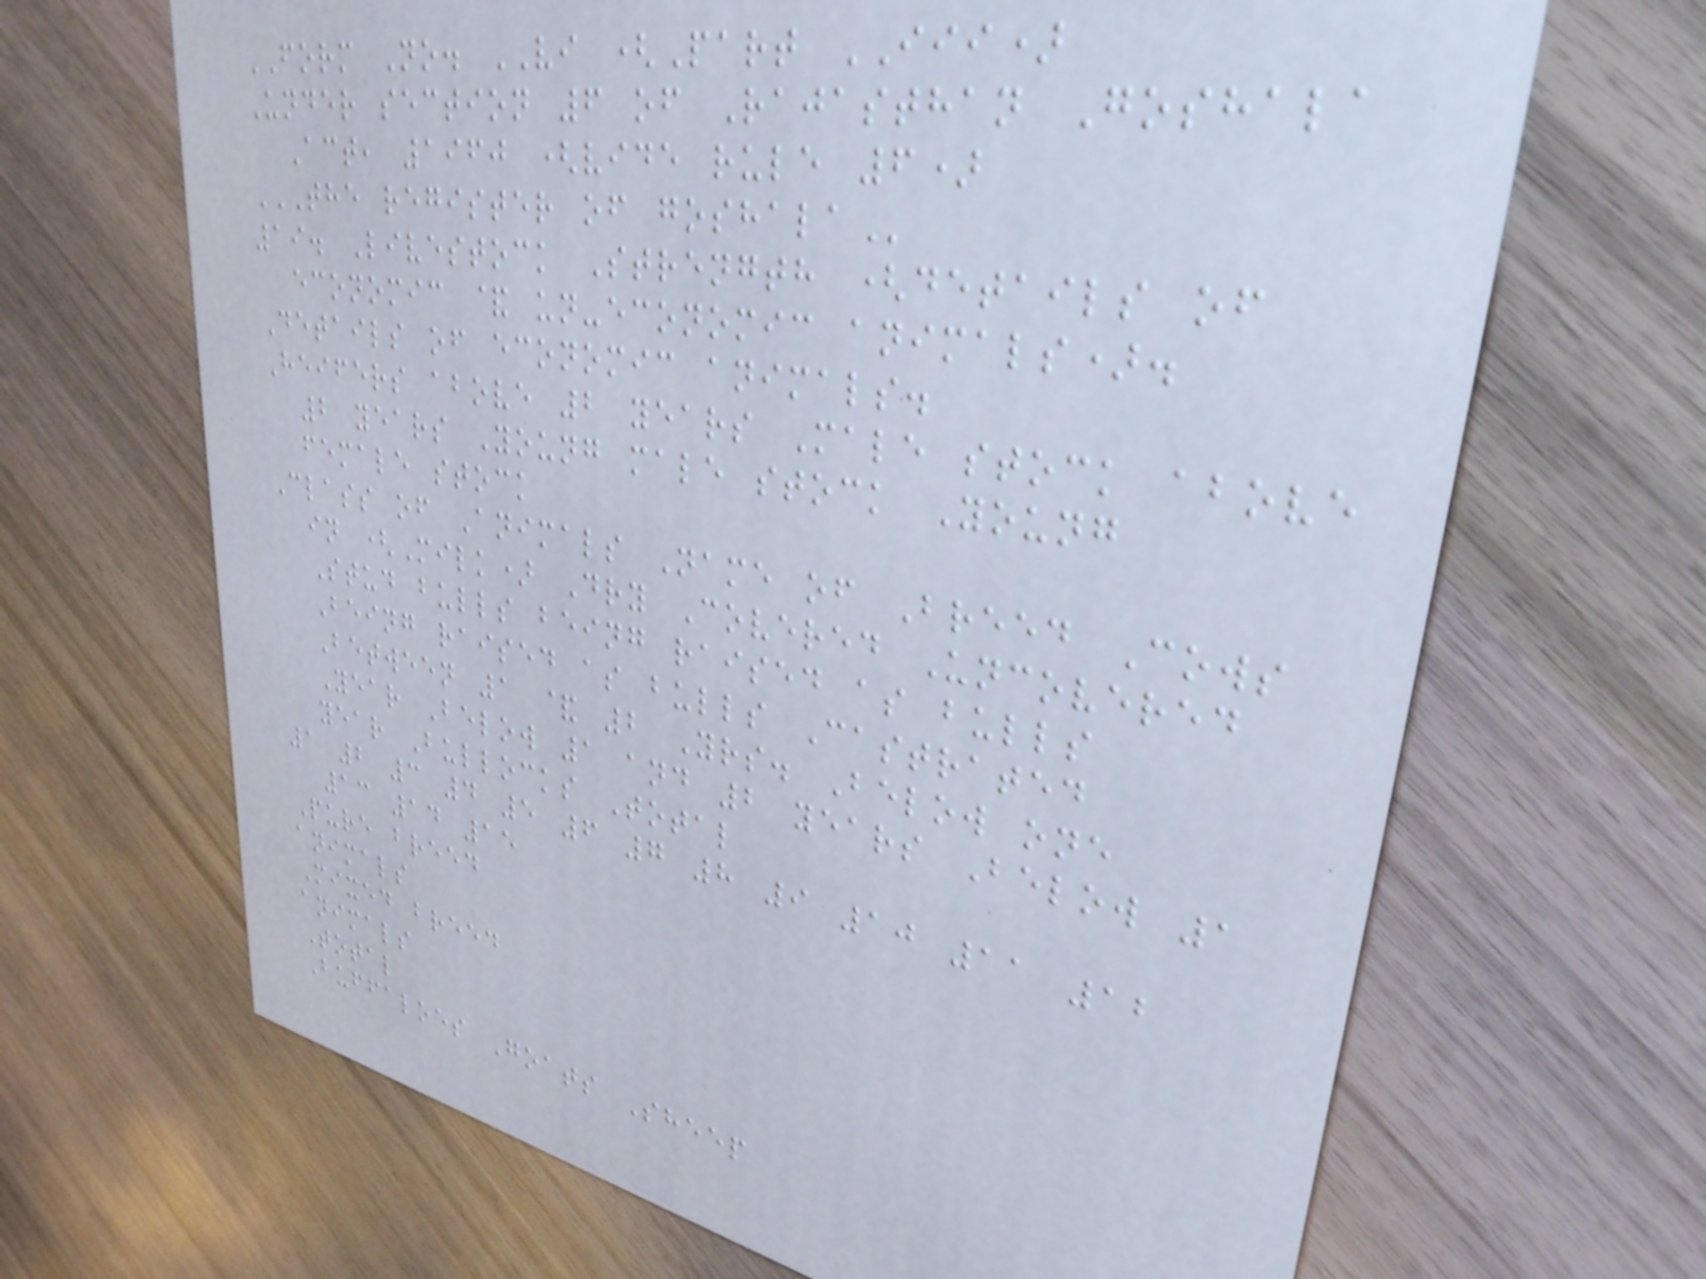FORM No. VI (Part III)
Under section 6 of Rajasthan Goshala
Act, 1960 (vide rule 6)
THE REGISTER OF GOSHALA
19. Livestock Strength (details of
economic & un-economic animals).
Details of economic animals.
Heifers above 2 years Male stock above
2 years Young male stock Young
female stock
Class of Animals Name of Breed Cows
in (Milk) Dry Covered Uncovered
Stud bulls being raised as bulls
Being raised as bulls Castrated
Between 1 & 2 Yrs. Below one
Year Below 1 and 2 years Below 1
year Bullocks Total
1 2 3 4 5 6 7 8 9 10 11 12
13 14 15
Pure breed
animals
Mixed breed
animals
Total
Buffaloes Goats Sheep
